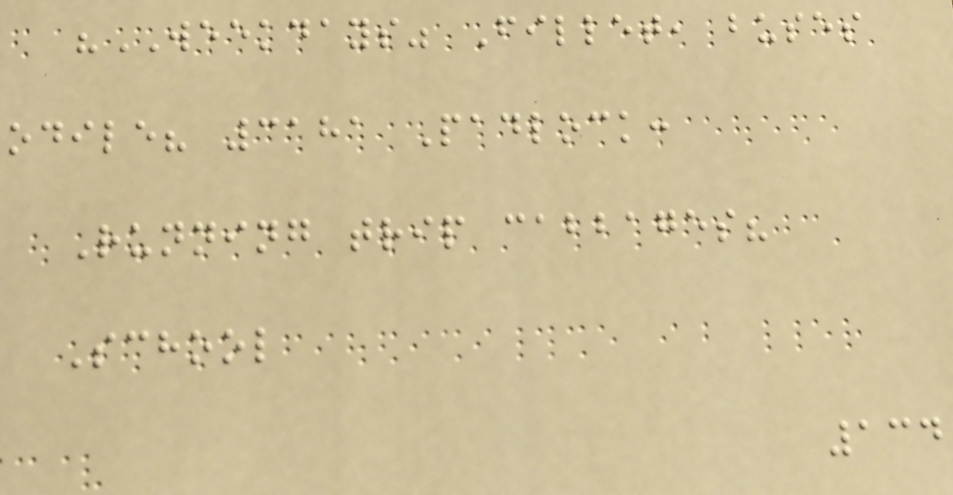"WEEKDAYS" Fillet, buses
odile? 3181 Padlock:
Running trip cabbages?
School
134
